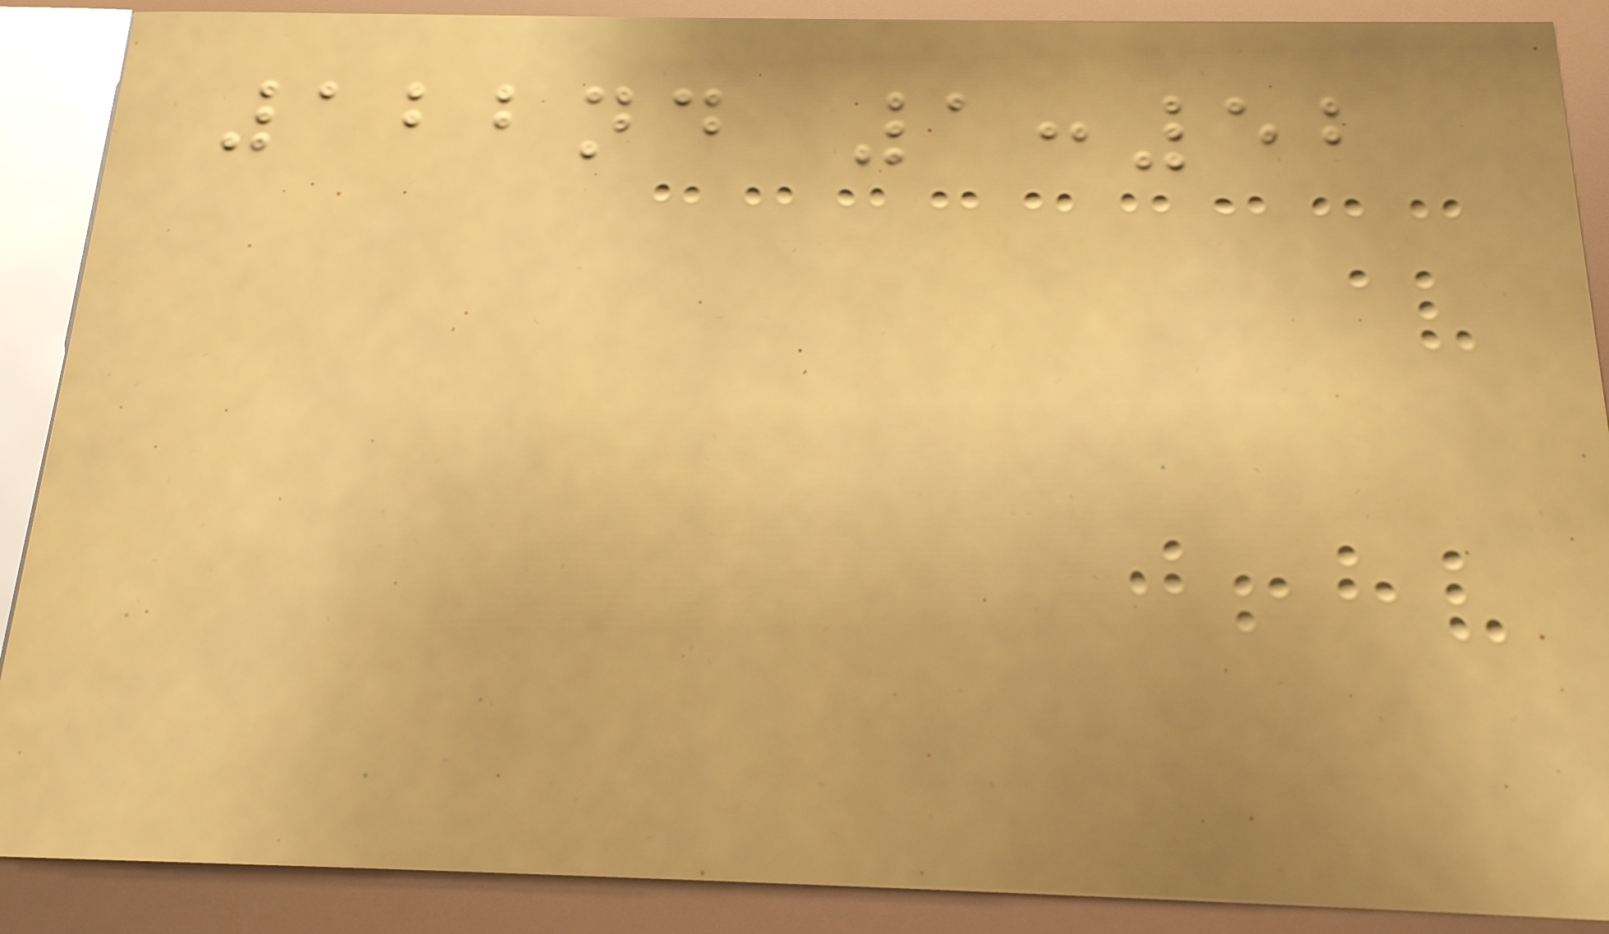122nd 1:52
